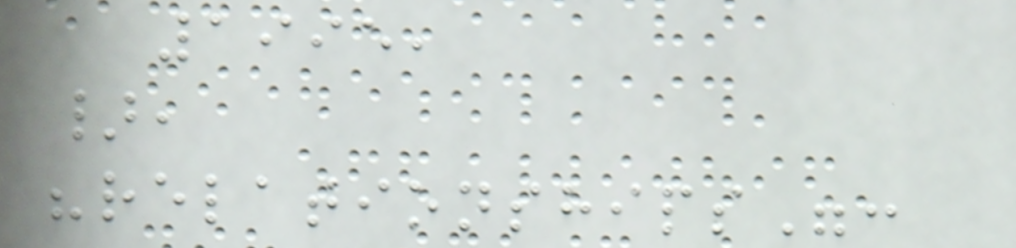1995,
},
"relationships":
